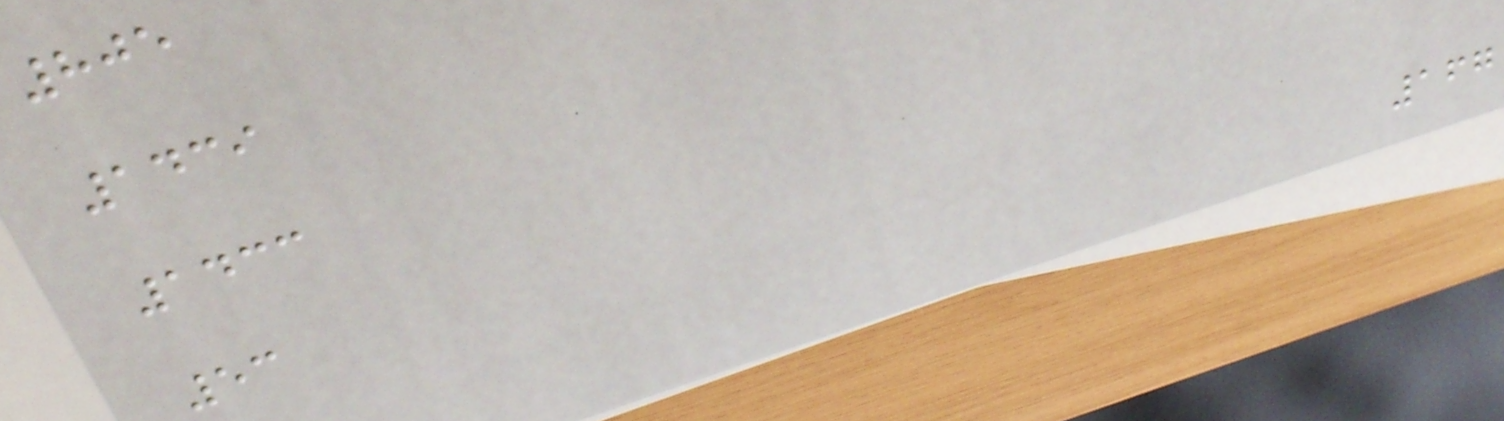805
1439
1433
53
167
